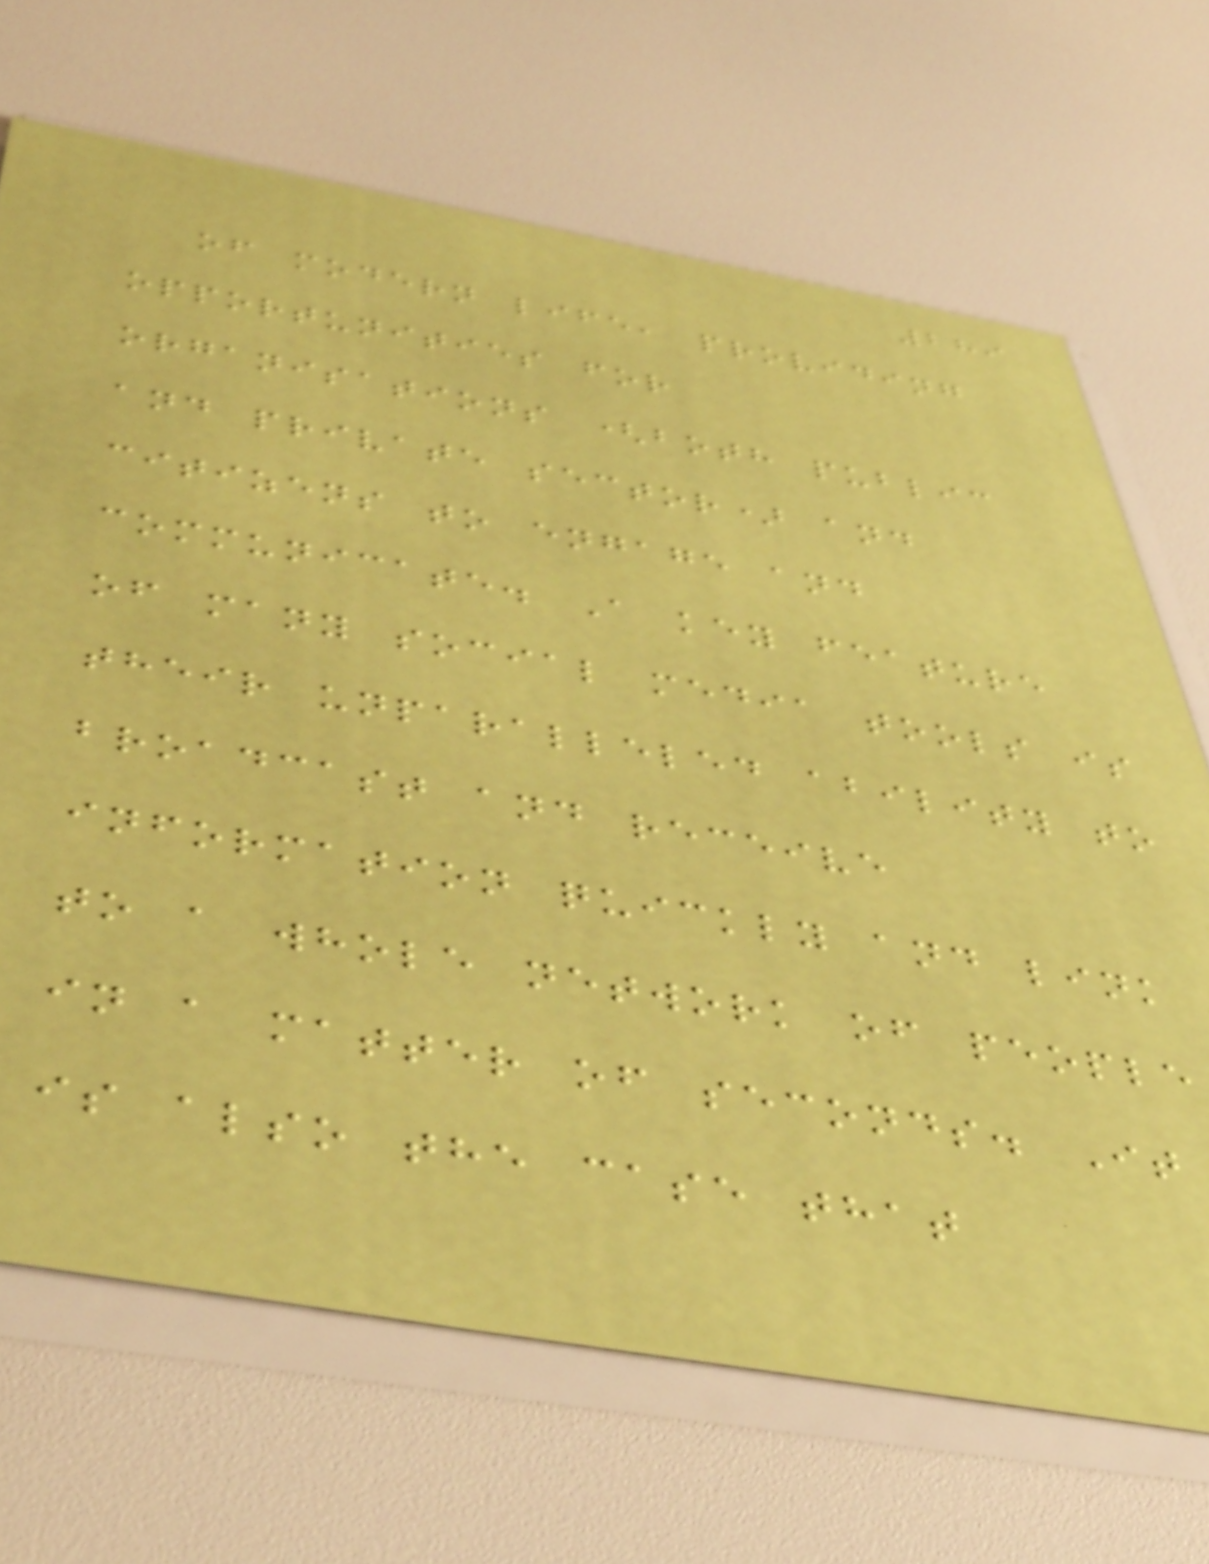289
of modern life, providing
opportunities for
organisations (both public
and private sector) and
citizens to engage and
communicate. A key feature
of many social media tools is
their unparalleled ability to
broadcast and receive
information quickly and link
to a whole network of people
in a matter of seconds. It
is also the case that
